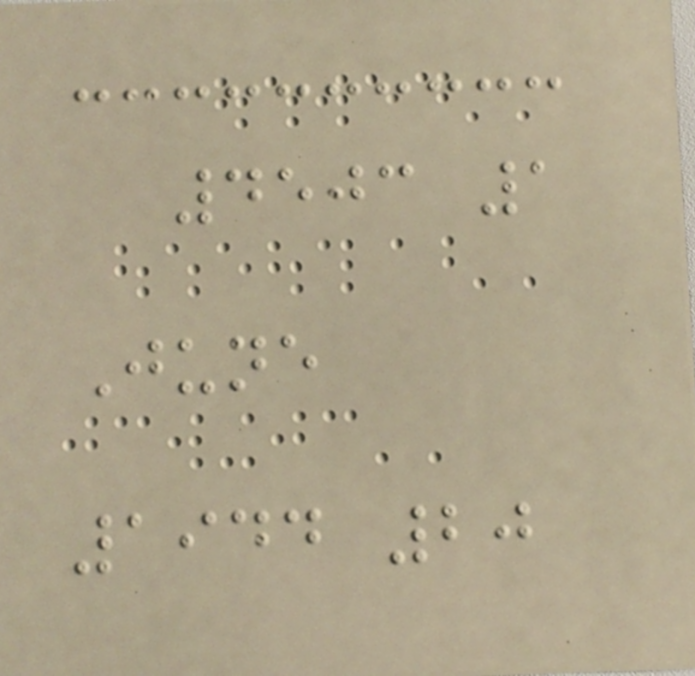4503 1
June
1944 20
